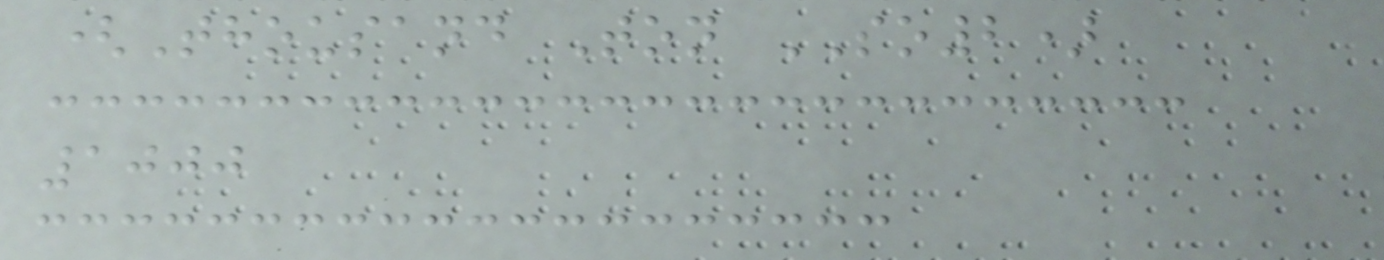(Thousand Ton SO2)
1000
